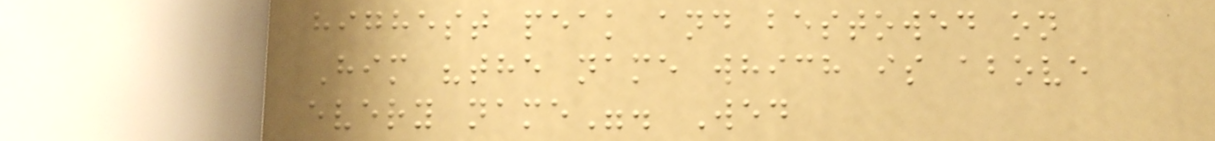highest peak and bestowed on
Him "the name which is above
every name". Wed
